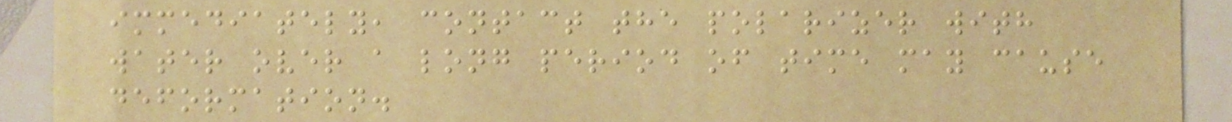immediately, contact the polarizer with
water over a long period of time may cause
deformation.
